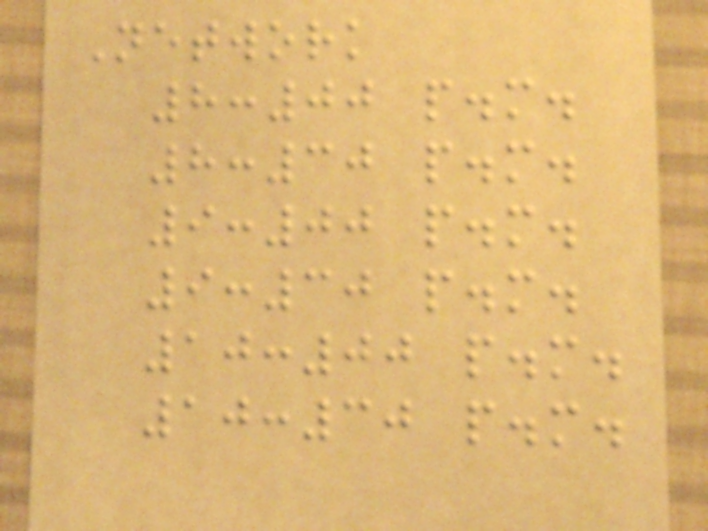Network
8:00 p.m.
8:30 p.m.
9:00 p.m.
9:30 p.m.
10:00 p.m.
10:30 p.m.
